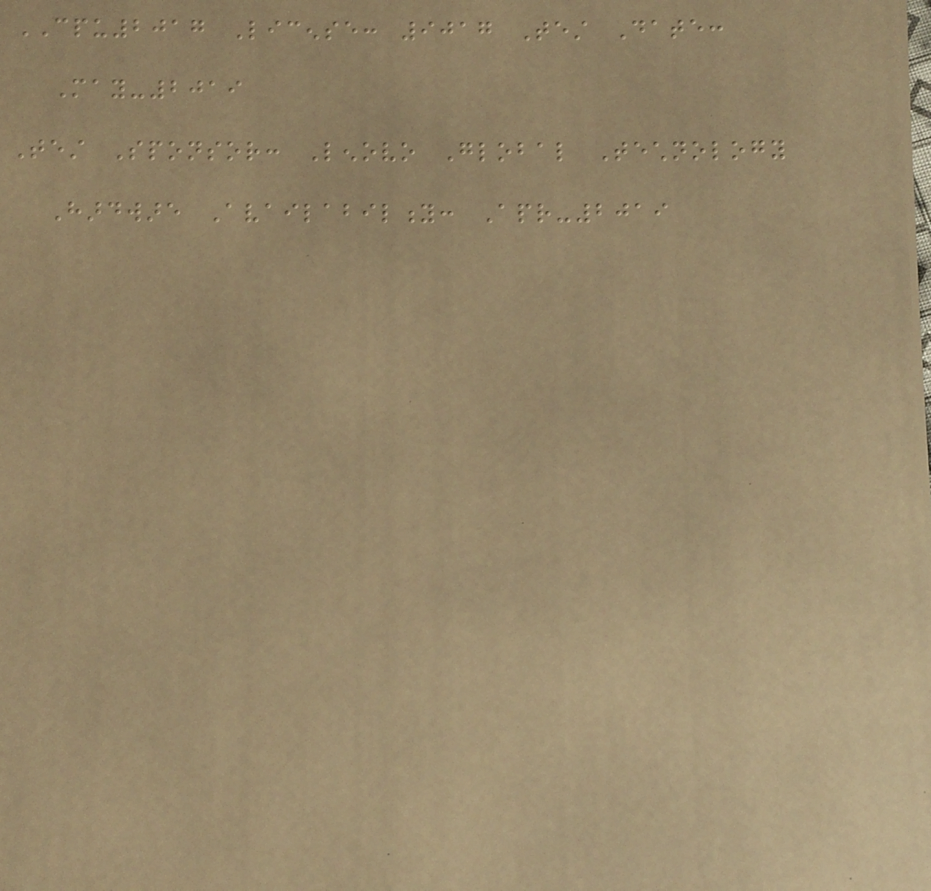CPU2017 License: 9017 Test Date:
May-2019
Test Sponsor: Lenovo Global Technology
Hardware Availability: Apr-2019
